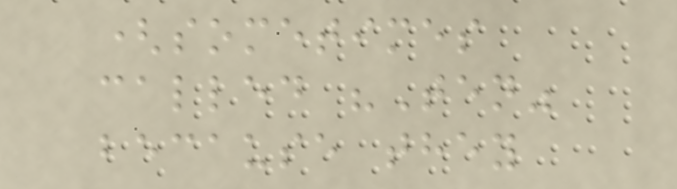(sometimes
called "Ten"
because they
